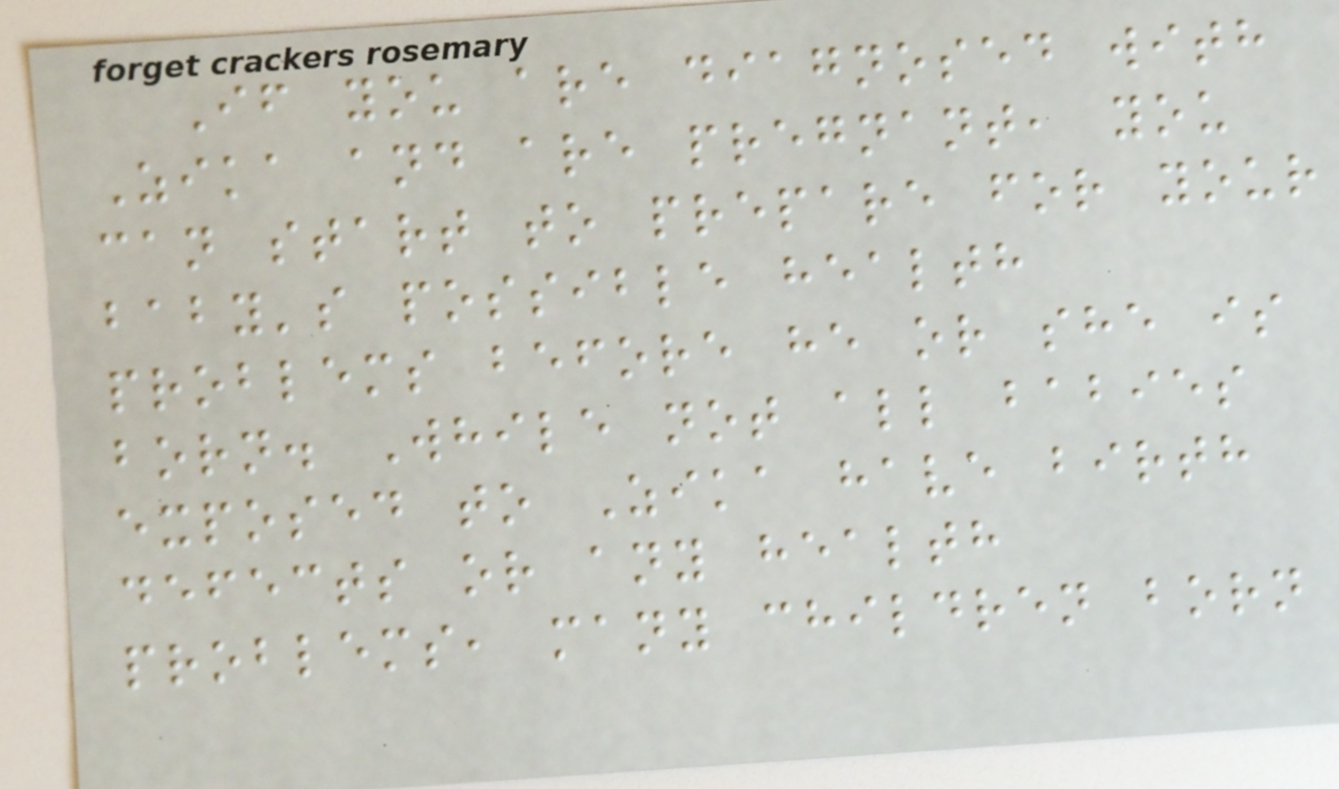If you are diagnosed with
Zika and are pregnant, you
can start to prepare for your
baby's possible health
problems before he or she is
born. While not all babies
exposed to Zika have birth
defects or any health
problems, many children born
